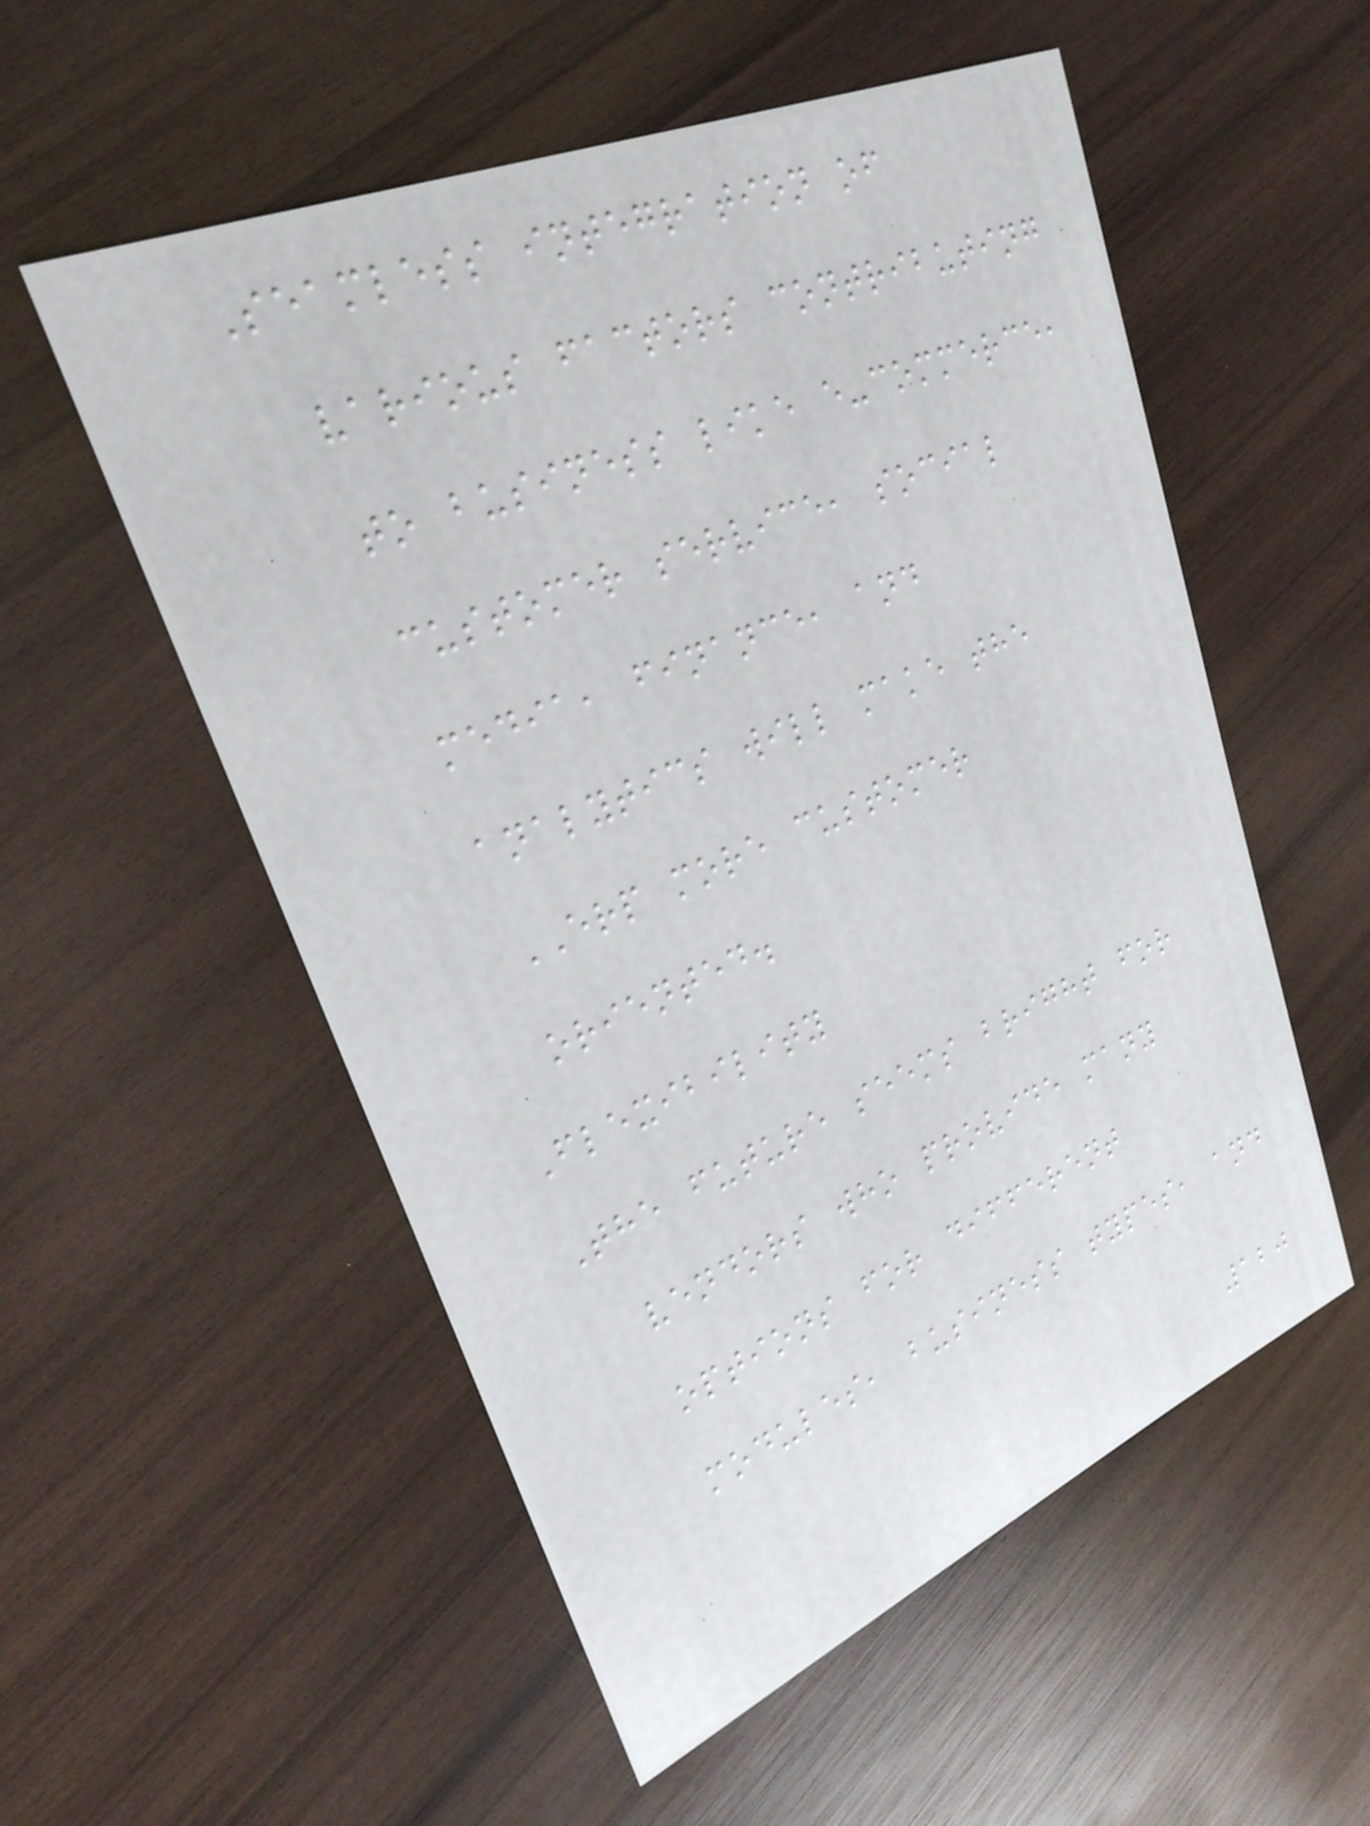Seamless integration of
various factors contributing
to business like e-commerce,
customer service, social
media, finance, and
analytics will make the
ERP more customer
oriented.
Flexibility
The future seems bright for
vendors who provide many
options for different
modules, business types, and
120
